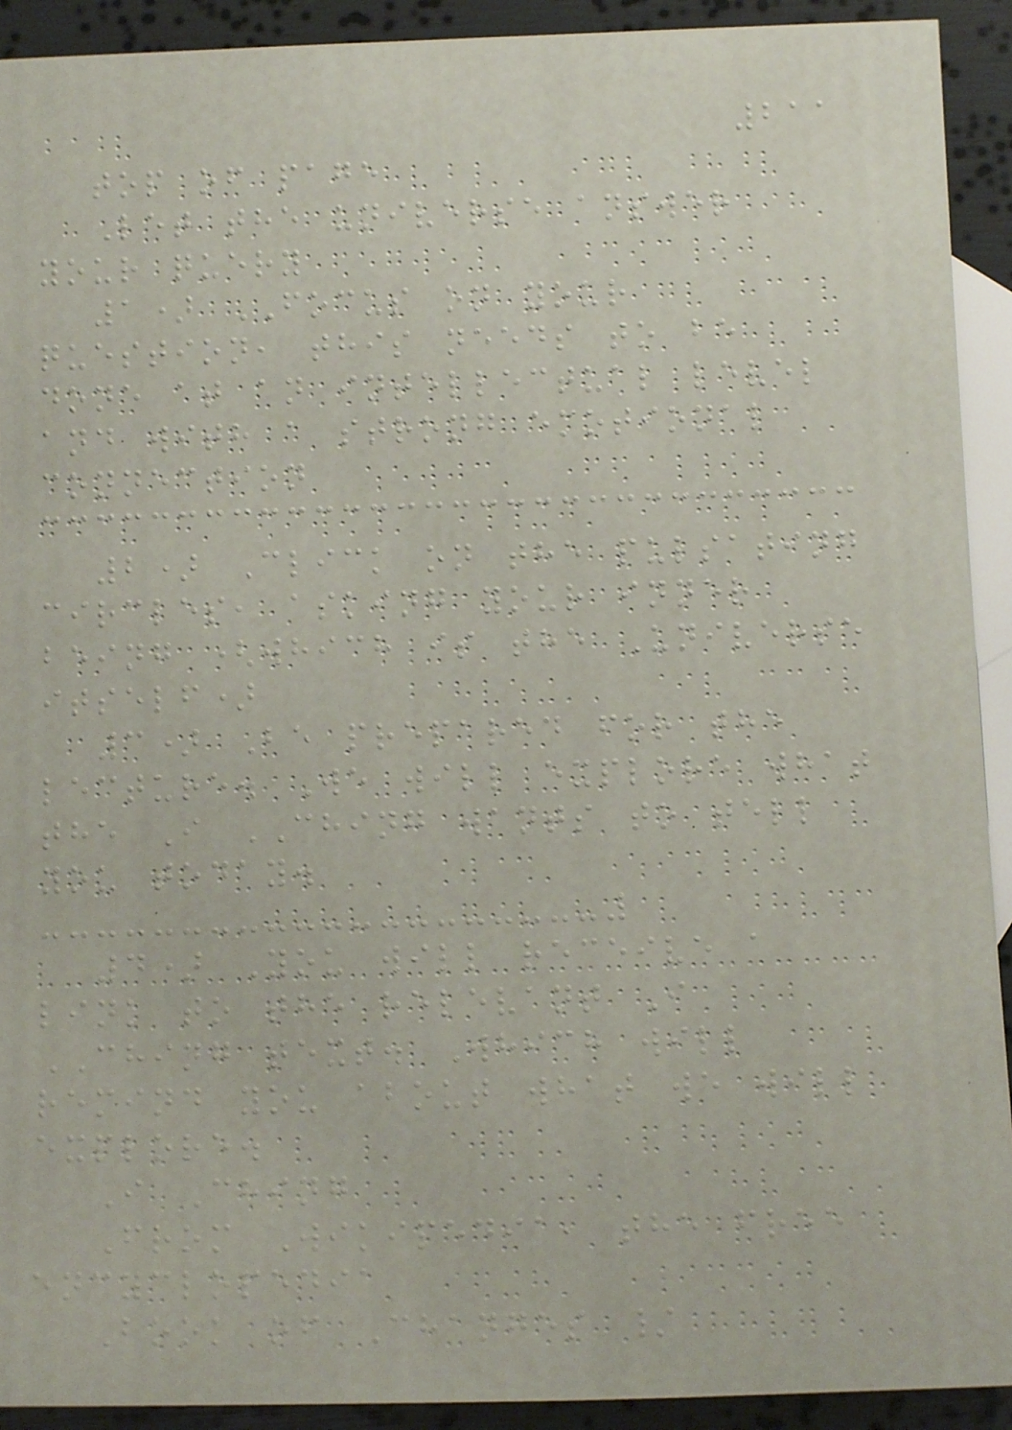211
top of page
Let the universe answer
your query
1) FOCUS on your
question, this needs to be
done at an intellectual level
and with a strong emotional
connection
2) Click on the pulsating
circles, asking your inner
being (which is the Universe
itself)
3) Be prepared for the
lecture. We will explore what
the I CHING wants to tell
you today.
4) You will receive a
link to the relevant I
CHING text. Which will
remind you about what we will
explore.
I Ching
From Wikipedia, the free
encyclopedia
Book of Changes /
